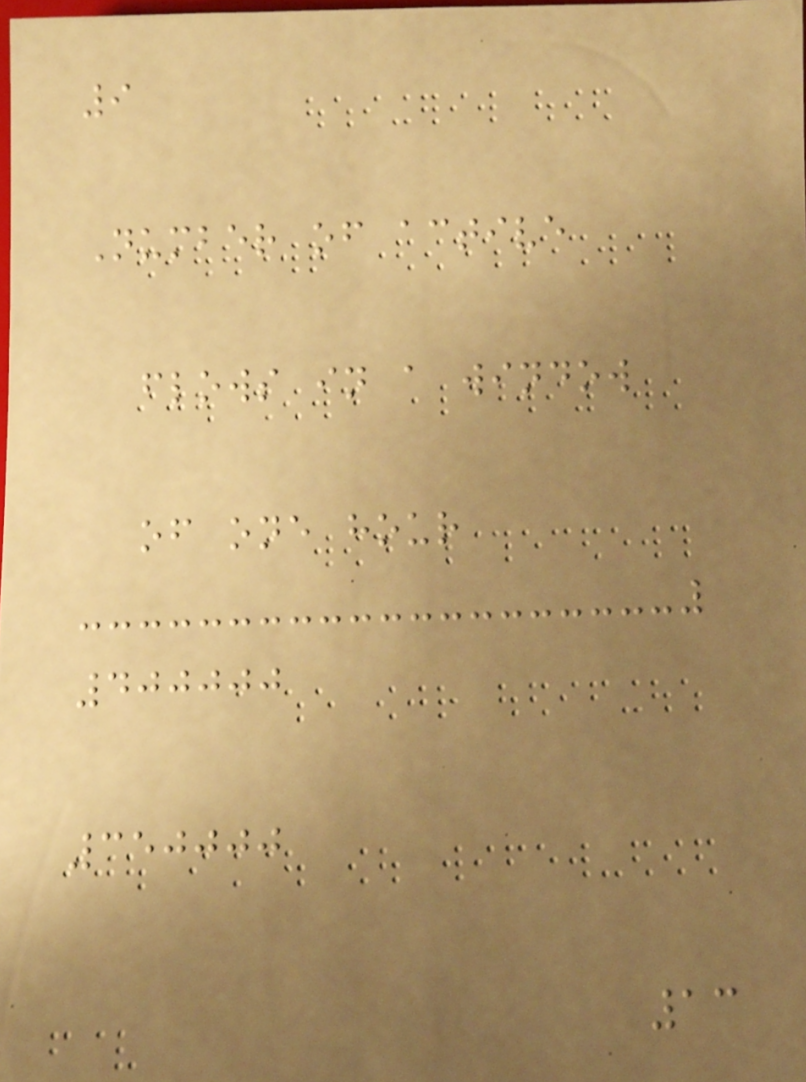9
Number of active
flows in a window
of one hour
400000
350000
13
